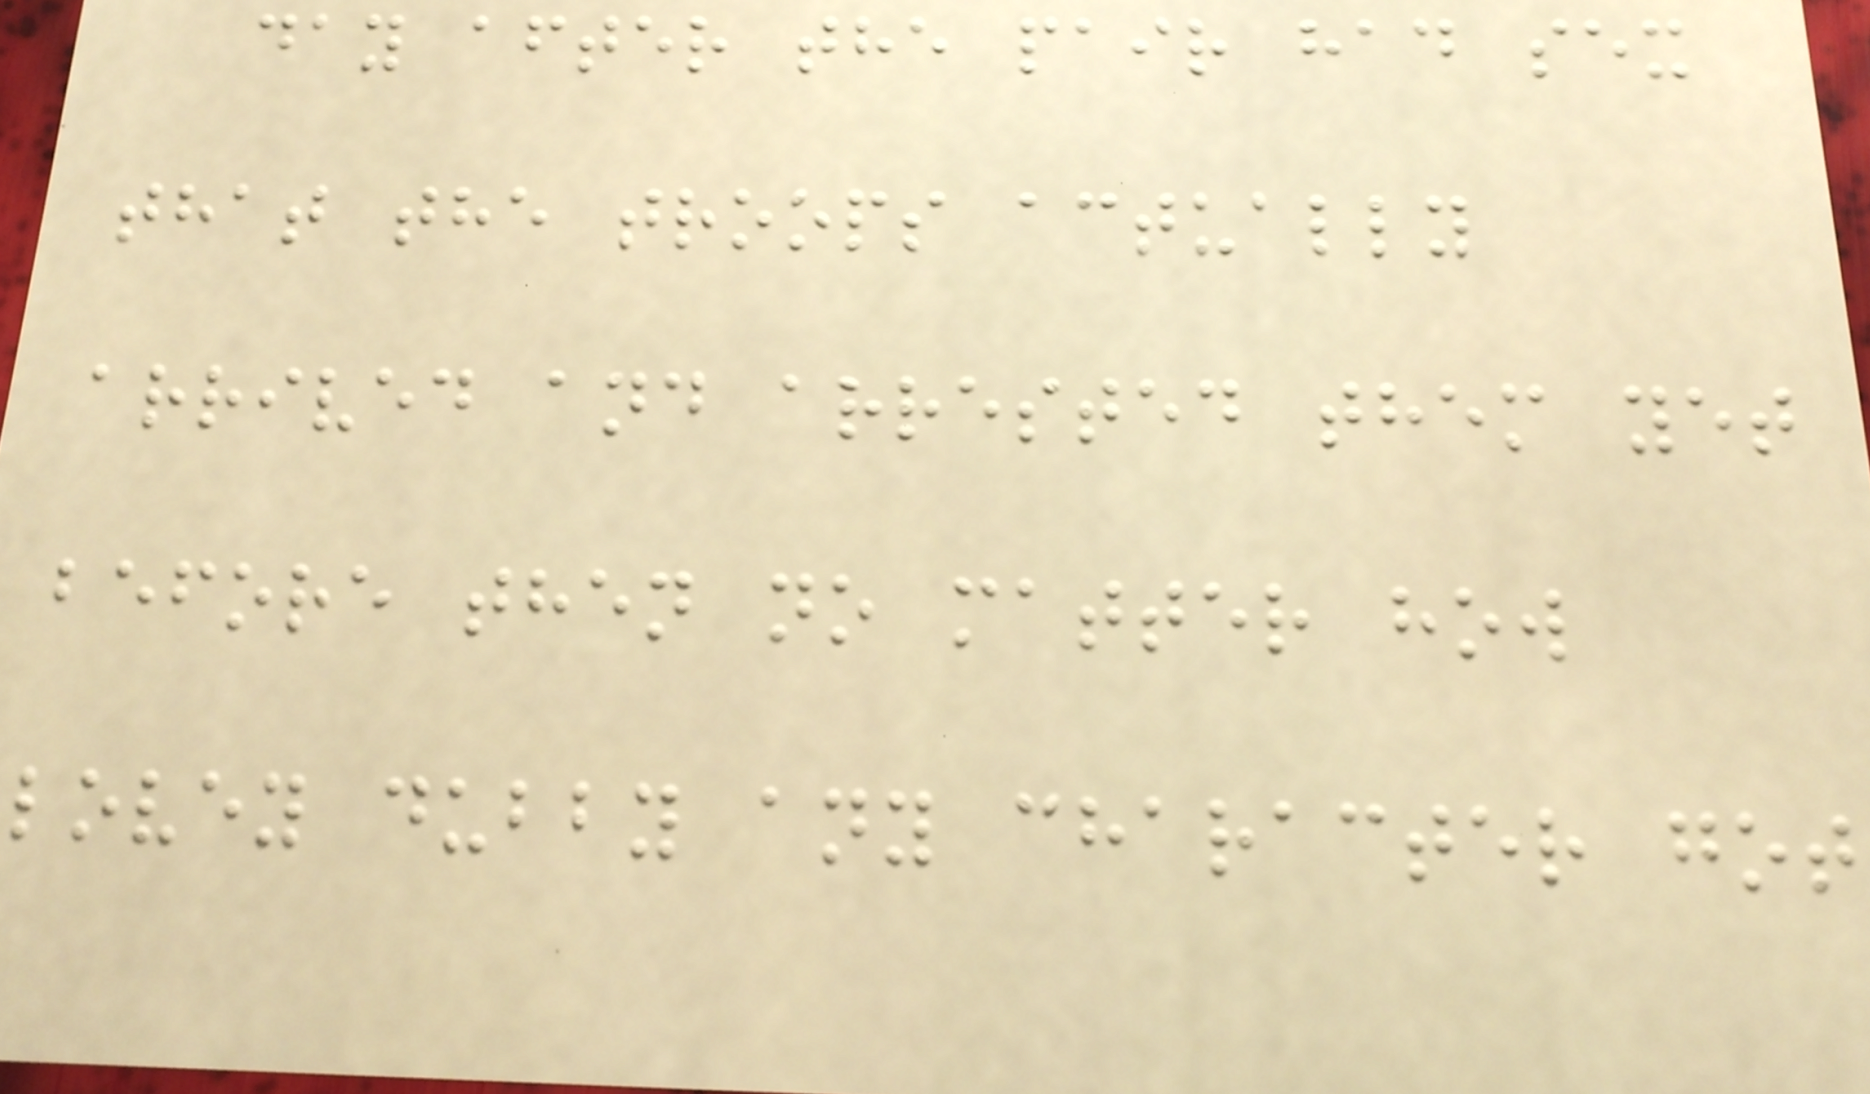day after the pair had sex
that the troops actually
arrived and arrested them yet
before then no matter how
lovey dubby any character got
